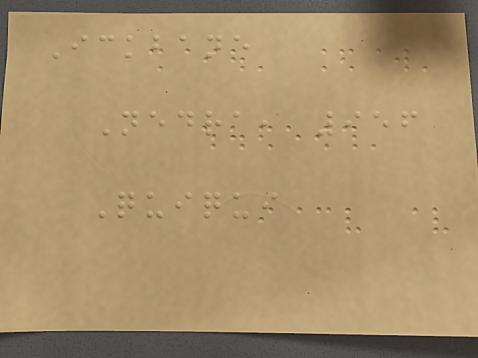Ickbane
Nedra, 956
Quiqui
